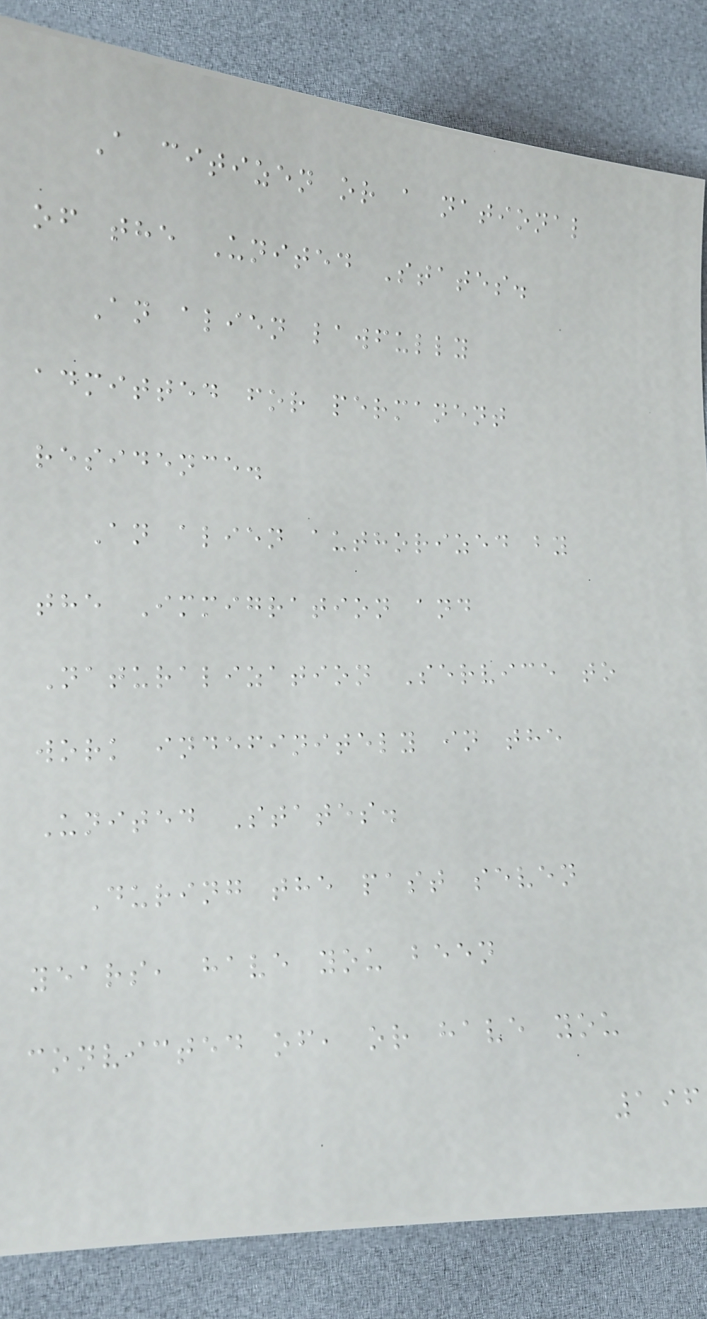A citizen or a national
of the United States.
An alien lawfully
admitted for permanent
residence.
An alien authorized by
the Immigration and
Naturalization Service to
work indefinitely in the
United States.
During the past seven
years, have you been
convicted of, or have you
196
